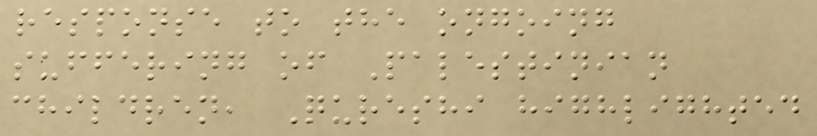response to the ongoing
suffering of Palestinian
children, Qureshi highlighted
